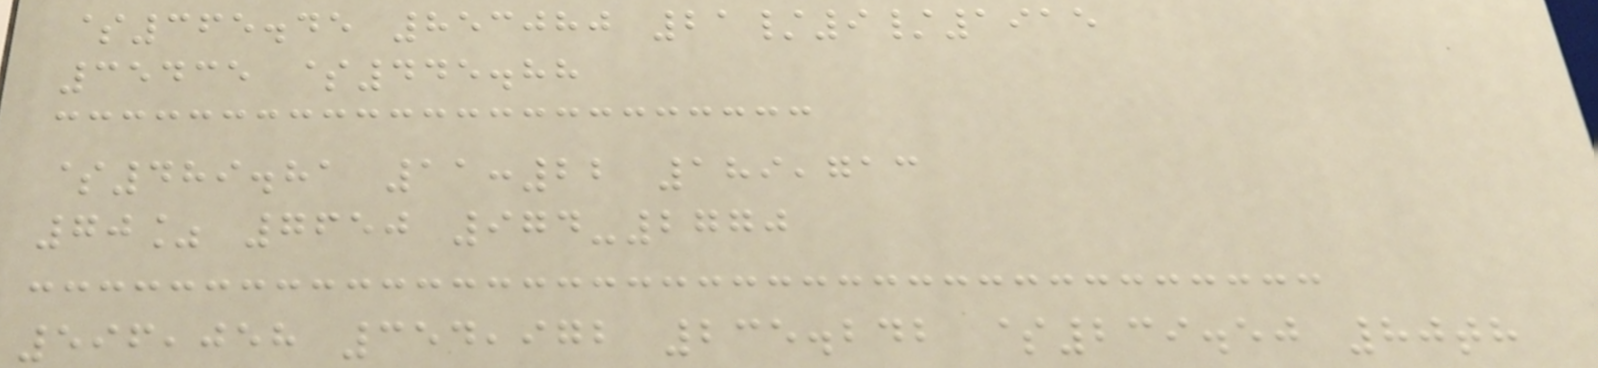$365.45 853080 21/9/1915
35435 $445.88
$489.81 11:22 189,713
70% 7650 974-2770
596,058 354,972 235.242 $239.50 80th
